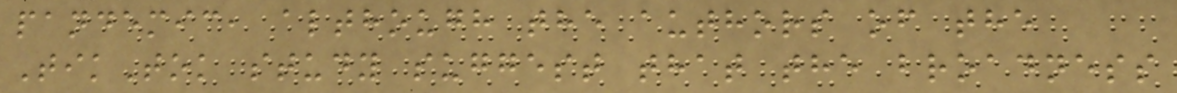pandemic, although the authors of the
TikTok study suggest that the broadness
